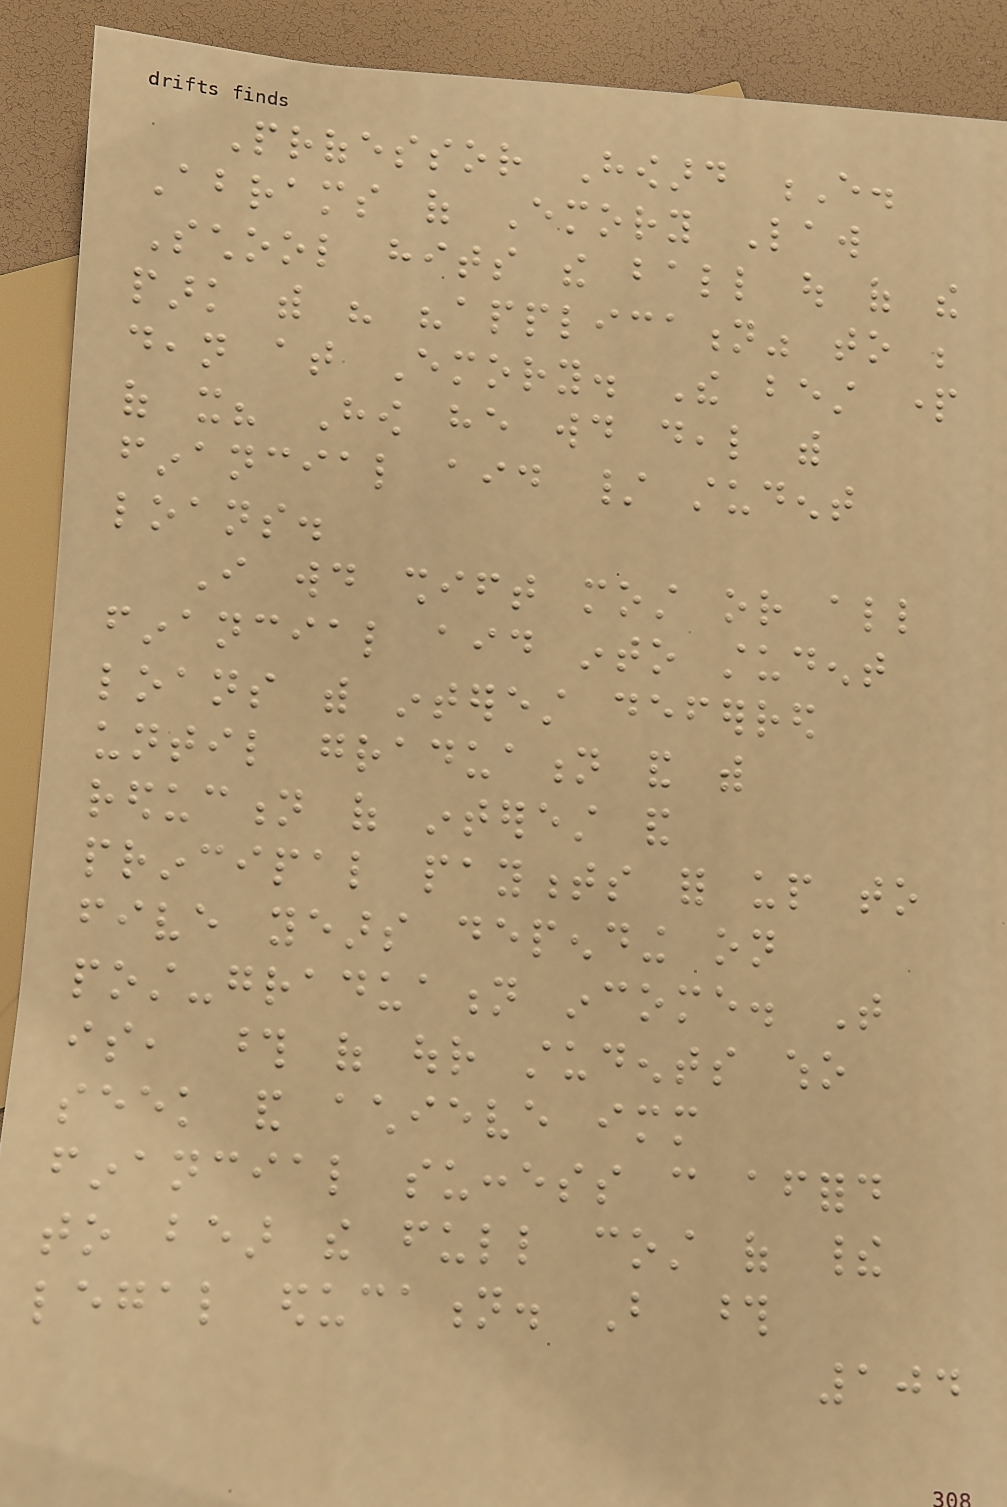Professor Howard E.
Abrams of Emory Law
School hits the ball out of the
park with his "application" to be
dean at Emory. The best part
of it? How he would deal with
financial aid / student
loans.
I would shift most or all
financial aid into student
loans with interest deferred
until graduation and with
reduction of interest and
principal payments for up to
five years depending on
post-graduation income. That
is, those of our students who
seek and achieve immediate
financial success can afford
to bear the full cost of their
legal education. But those
104
